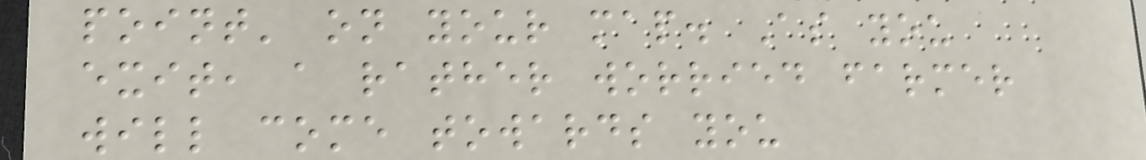point' on your map. As you
exit, a rather worried farmer
will come towards you
